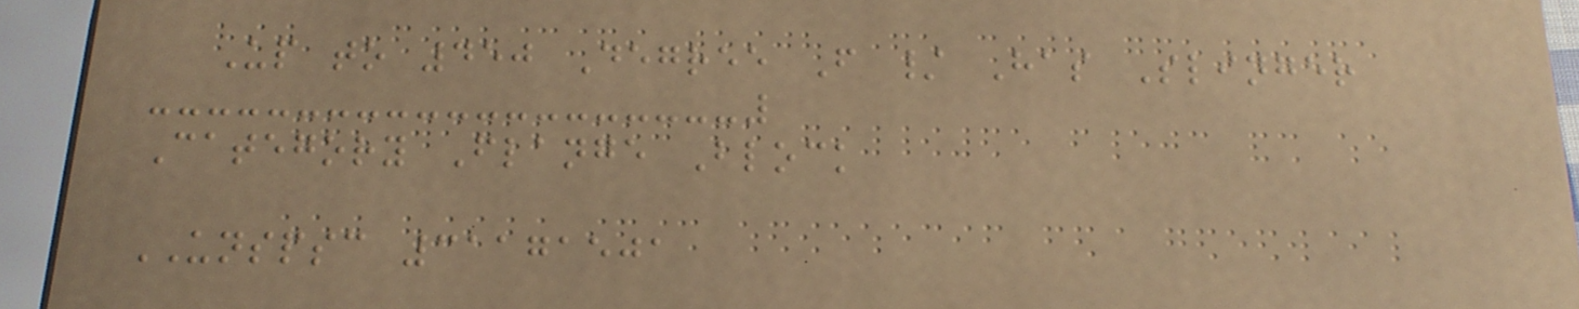Up to 450 Degree F / Has Slinger
Category Flange Block
UNSPSC 31171501
